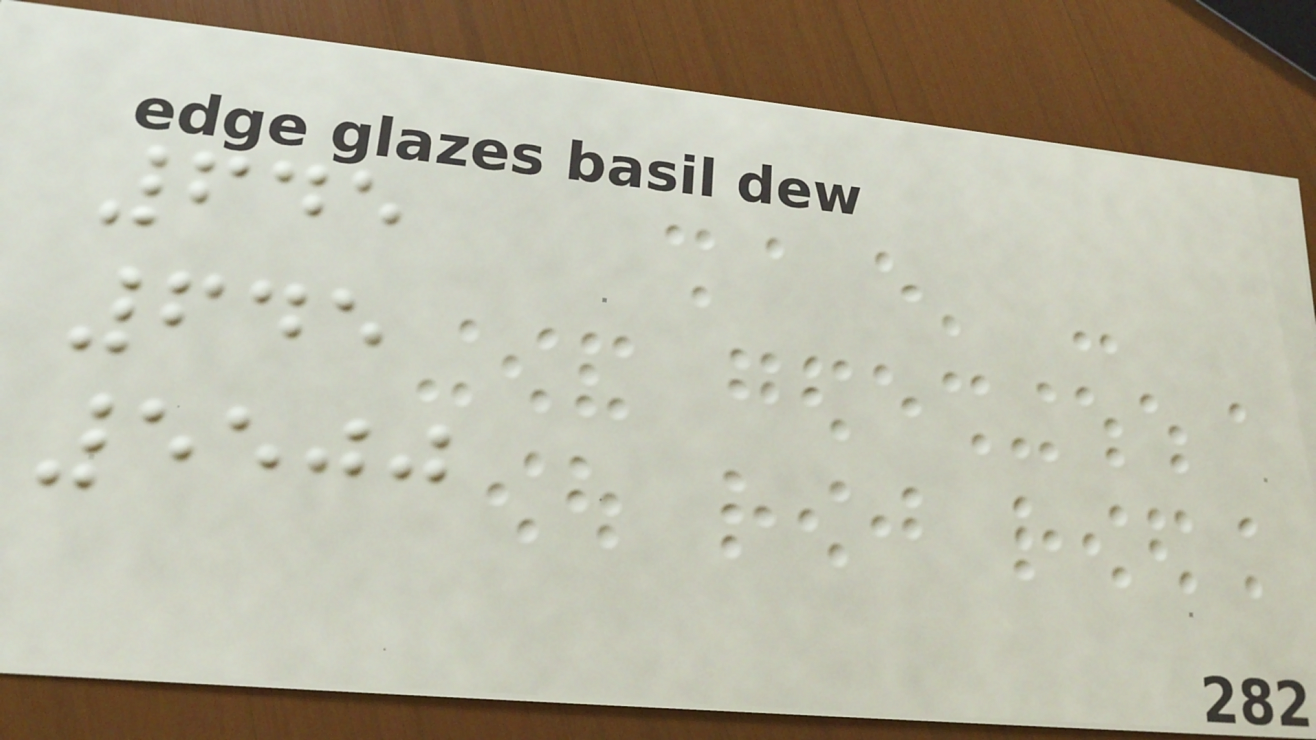645
645
5500
